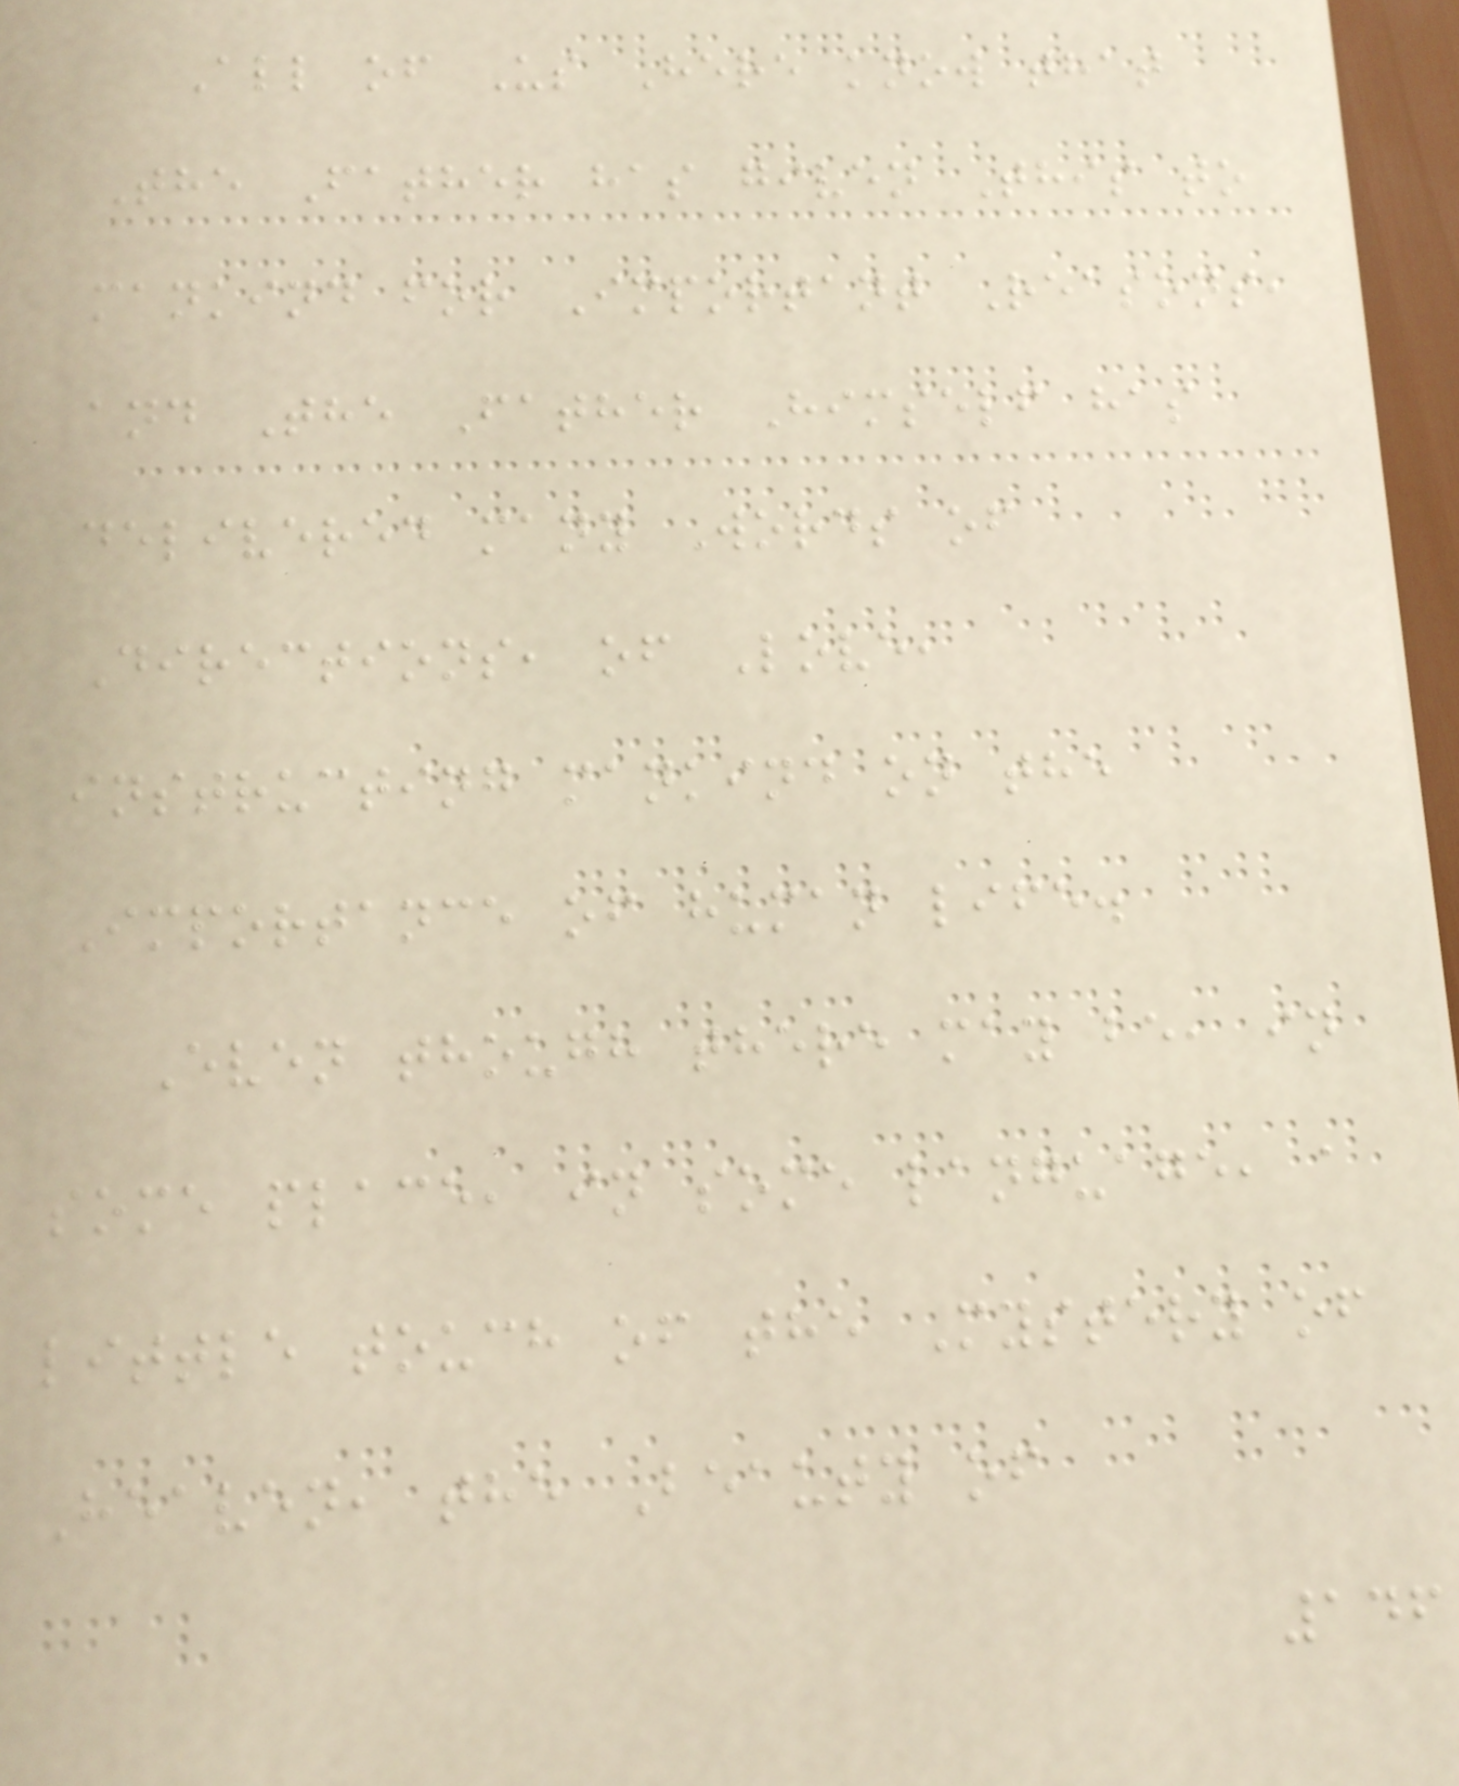All of Us Here know that
The Father has given This to
mankind for Important Reasons,
and The Father Himself has
delivered many Words of
Directions, of Love,
instructing mankind on the
Importance of human life.
Even though there may be, in
some place, in some language, a
little touch of the Mystery of
Heaven, the Beauty of
146
